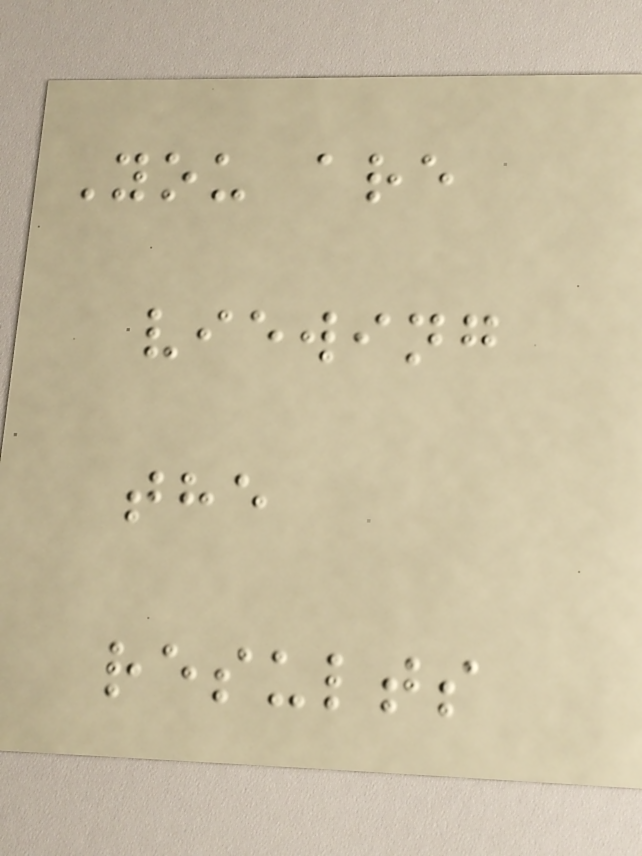You are
viewing
the
results
